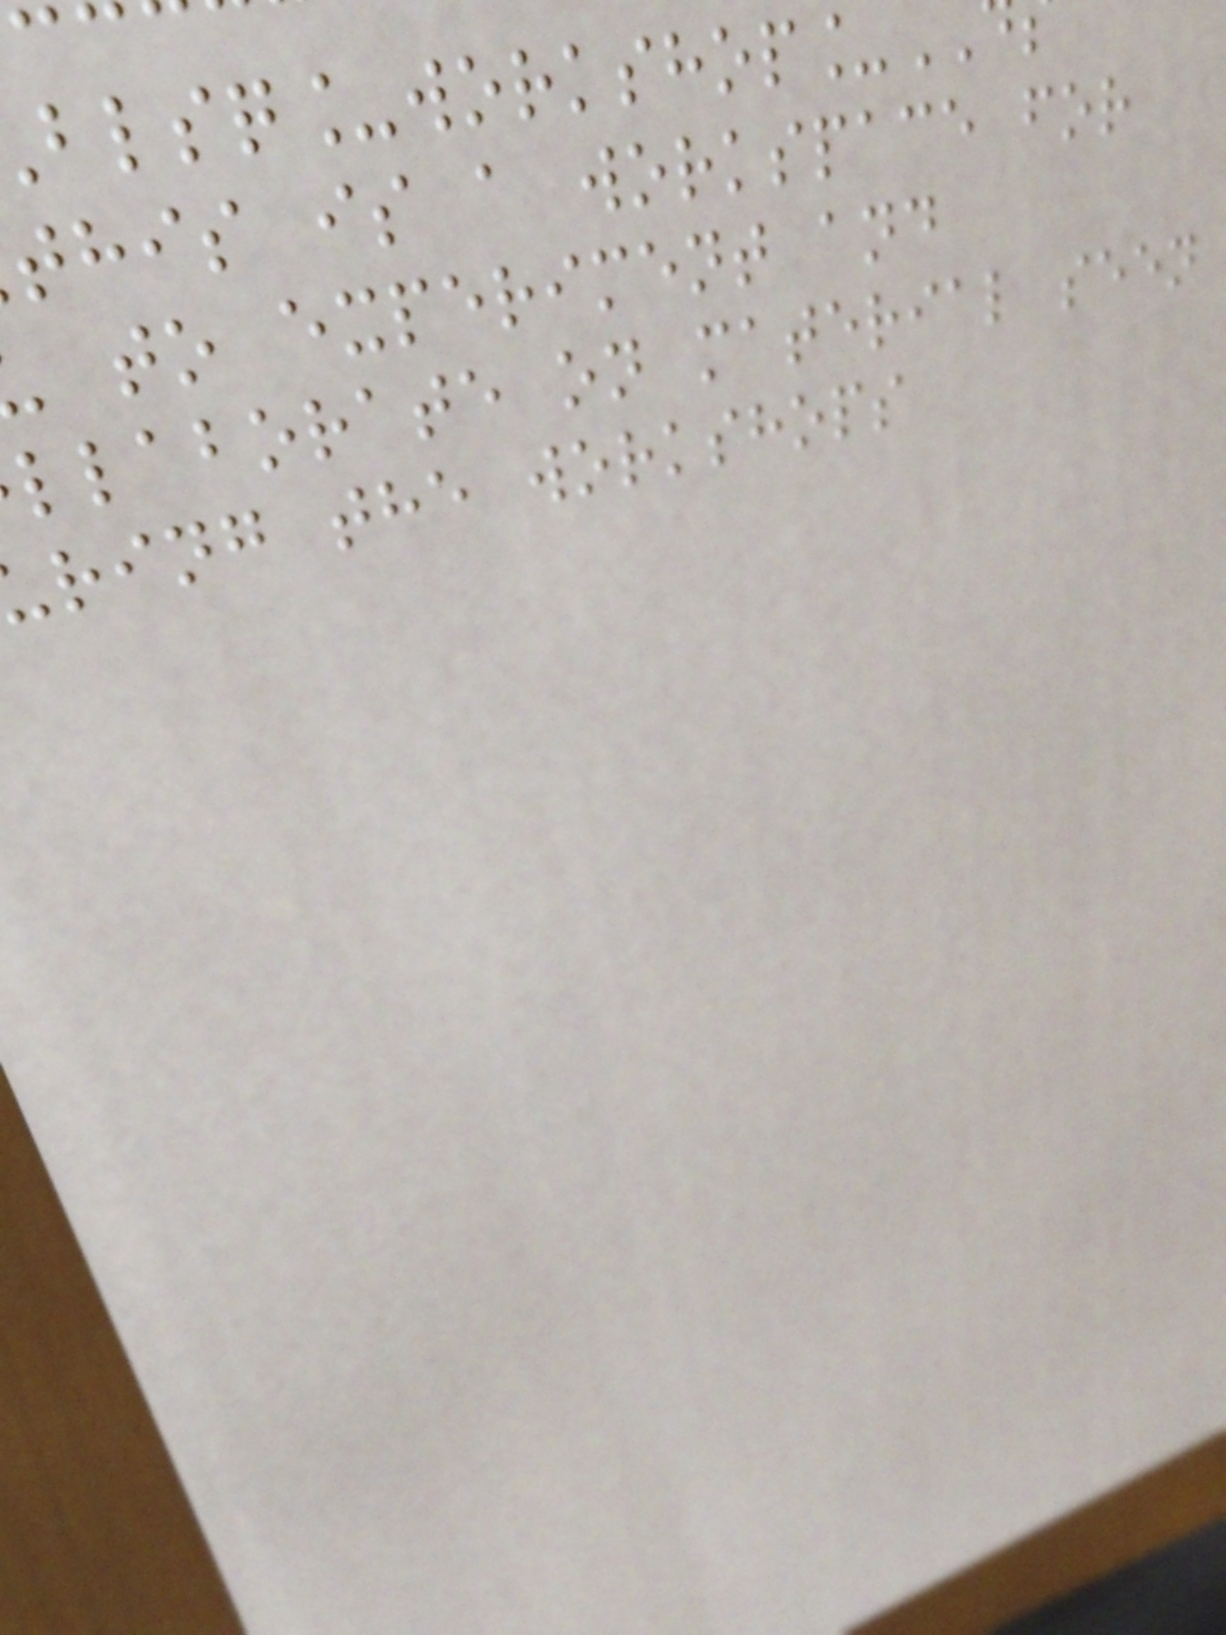this is a workspace for
to experiment and
llaborate on material seen
ring the workshops
